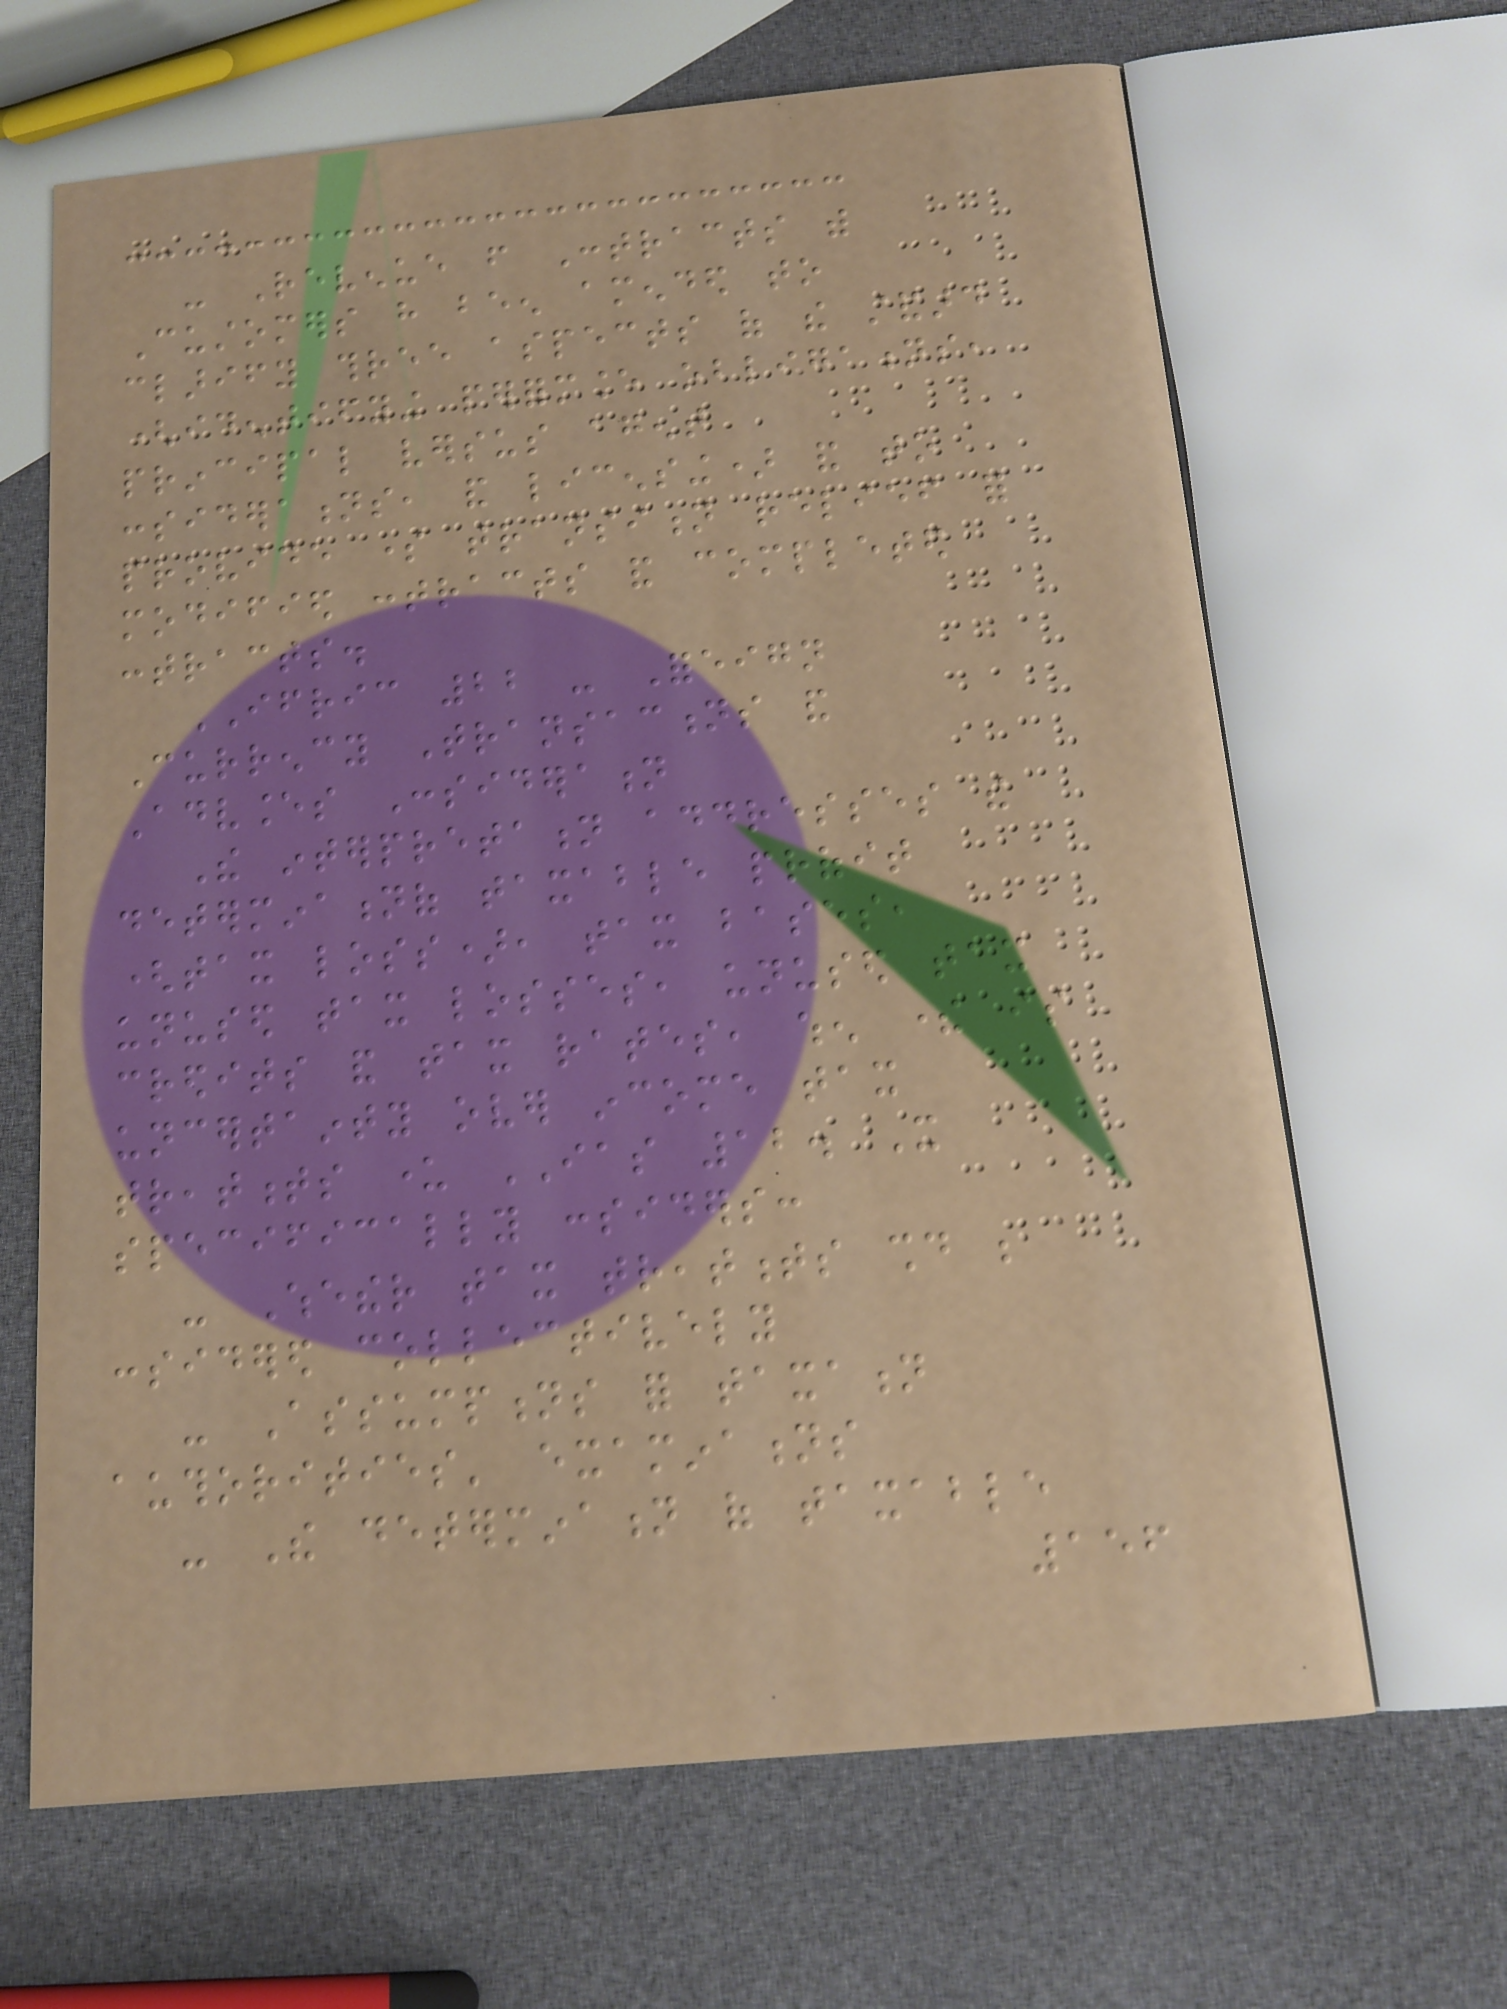- Revenue from Contracts with
Customers have been amended to
clarify three aspects of the standard
(identifying performance obligations,
principal versus agent
considerations, and licensing) and to
provide some transition relief for
modified contracts and completed
contracts.
IFRIC 22 - Foreign
Currency Transactions and
Advances Consideration
The interpretation addresses the
determinationof taxable profit
(tax loss), tax bases,
unused tax losses, unused tax
credits and tax rates, when there is
uncertainty over income tax
treatments under IAS 12. It
specifically considers:
- Whether tax treatments should be
considered collectively
- Assumptions for taxation
authorities' examinations
- The determination of taxable
156
